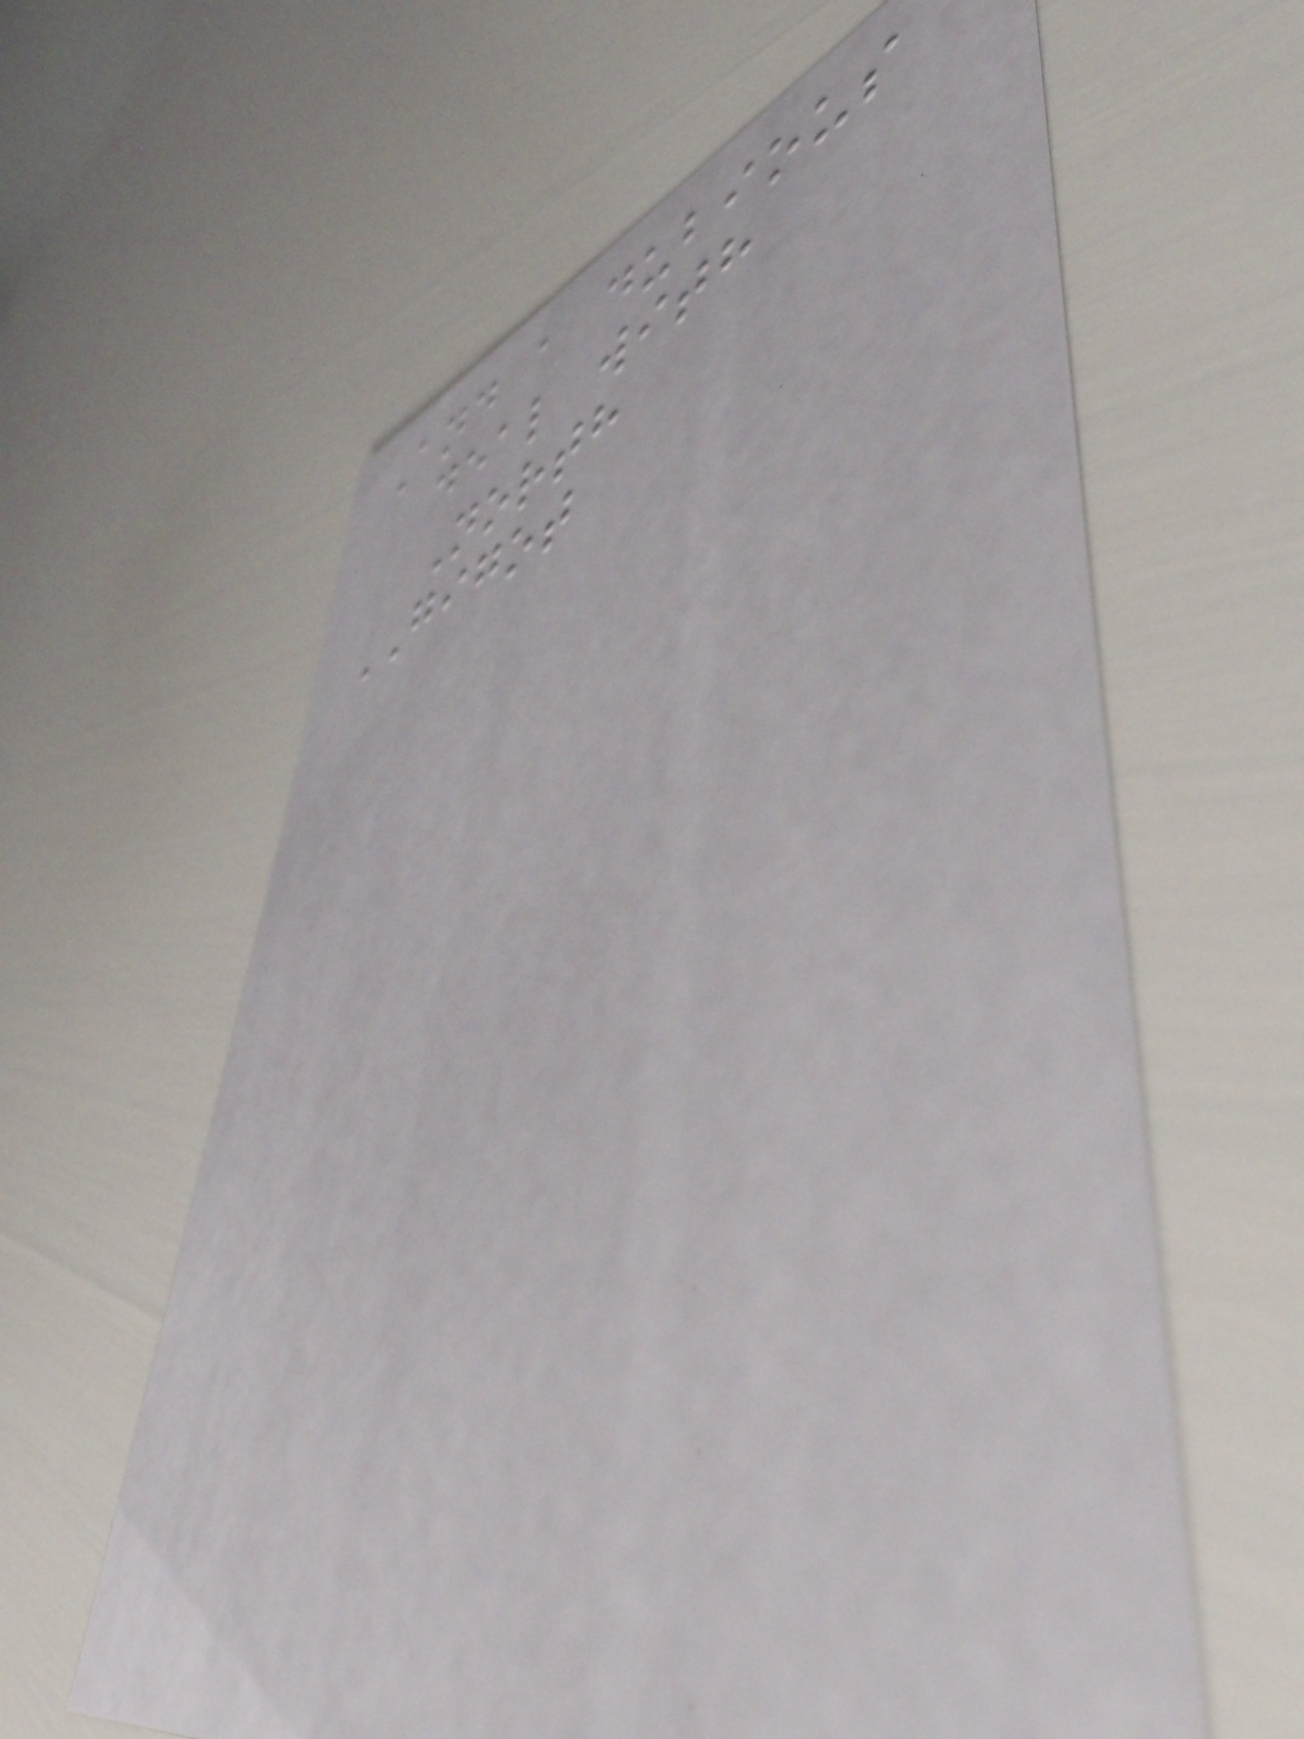And a dubious
deal with
North
GIGOT
